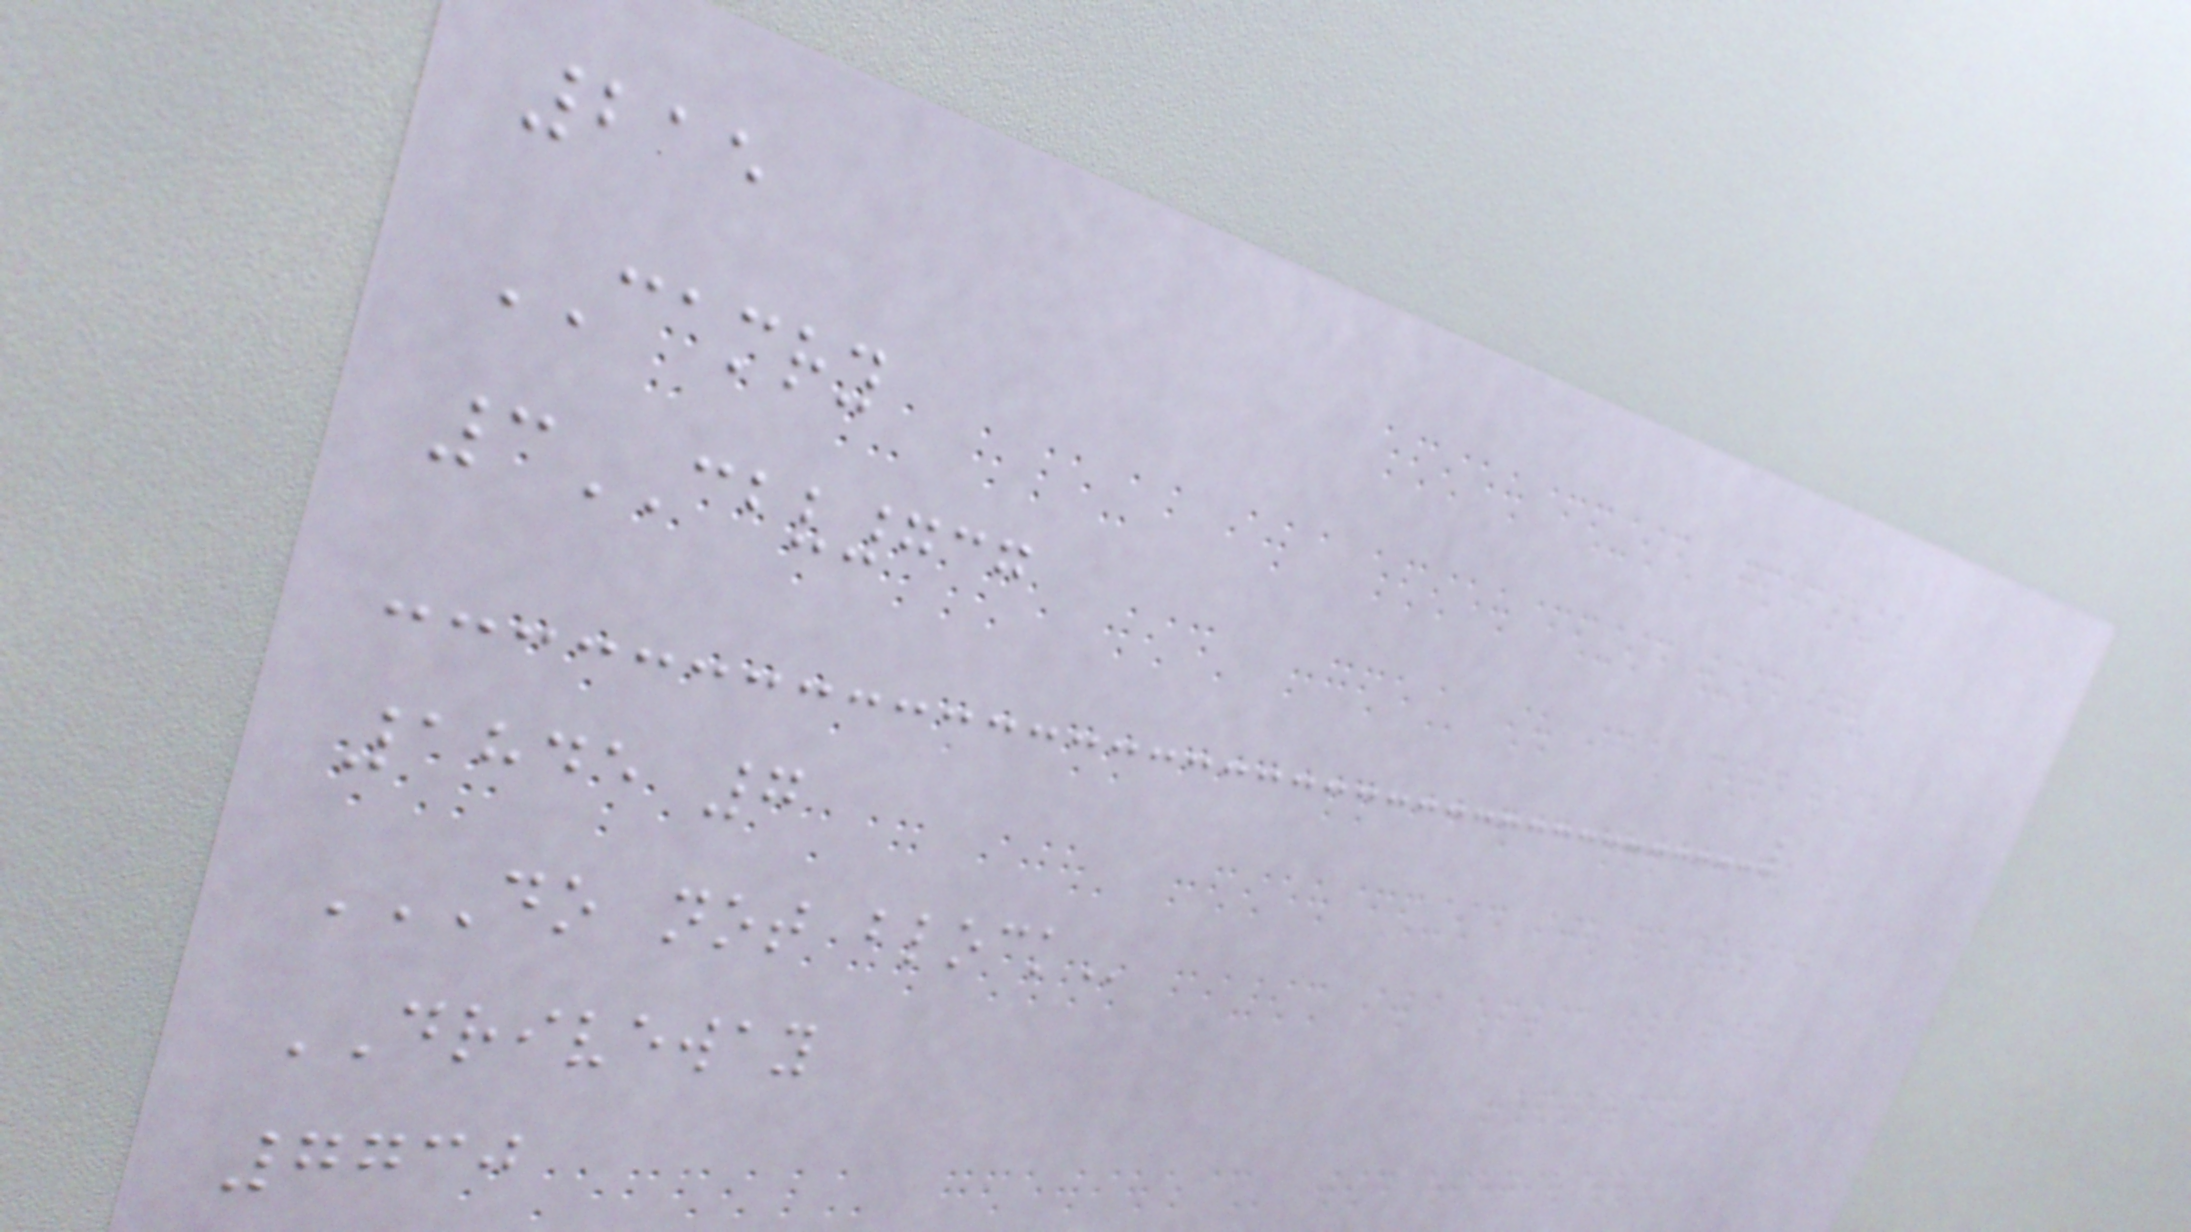215
CAMRY
3CBV737
1845 7
DO NOT BLOCK
DRIVEWAY
7730
